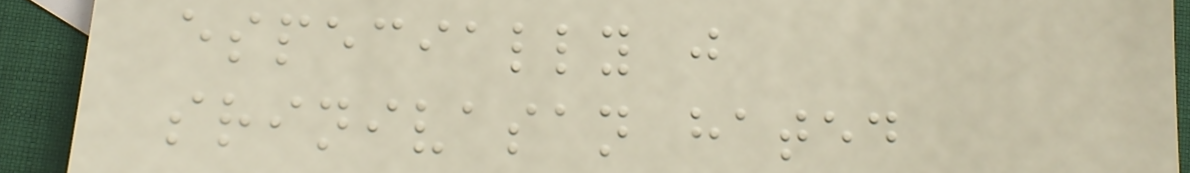especially j
srinivasan hated
